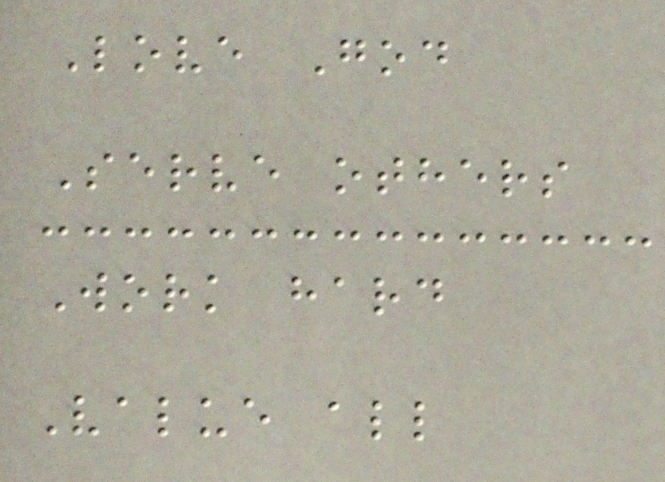Love God
Serve others
Work hard
Value all
